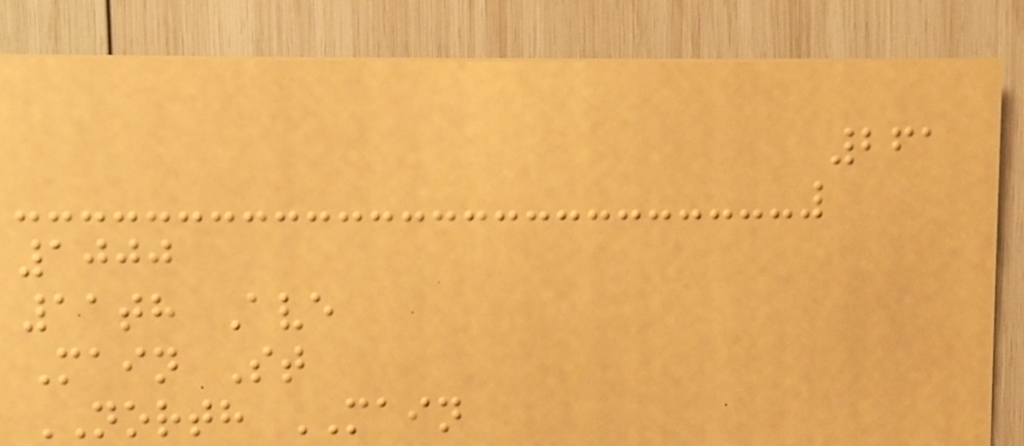261
1000
11th Ave
Main St
NORTH MAIN
